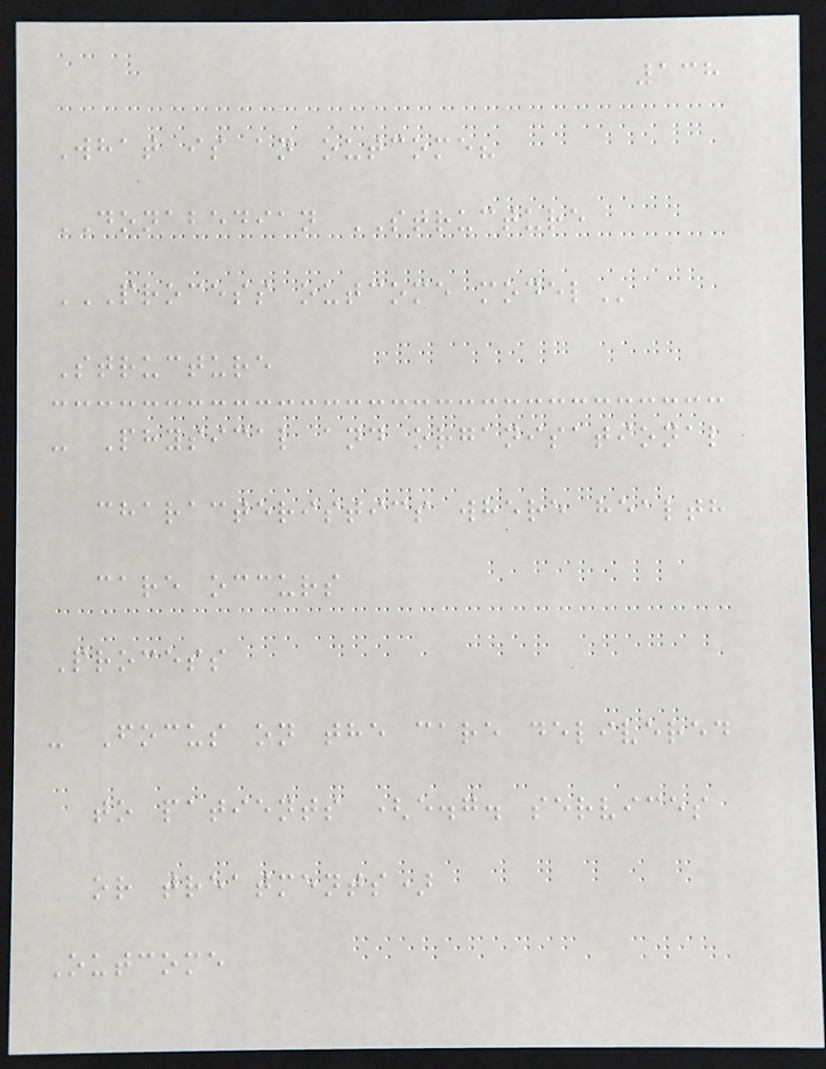138
What is an outcome?
DONABEDIAN STRUCTURE
PROCESS OUTCOME MODEL
Structure
- Physical and organisational
characteristics where health
care occurs
Process
- Focus on the care delivered
to patients (e.g. services
or treatments)
Outcome
